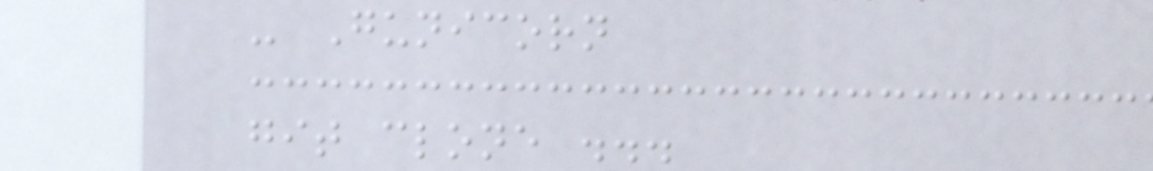- Gunicorn
git clone ...
